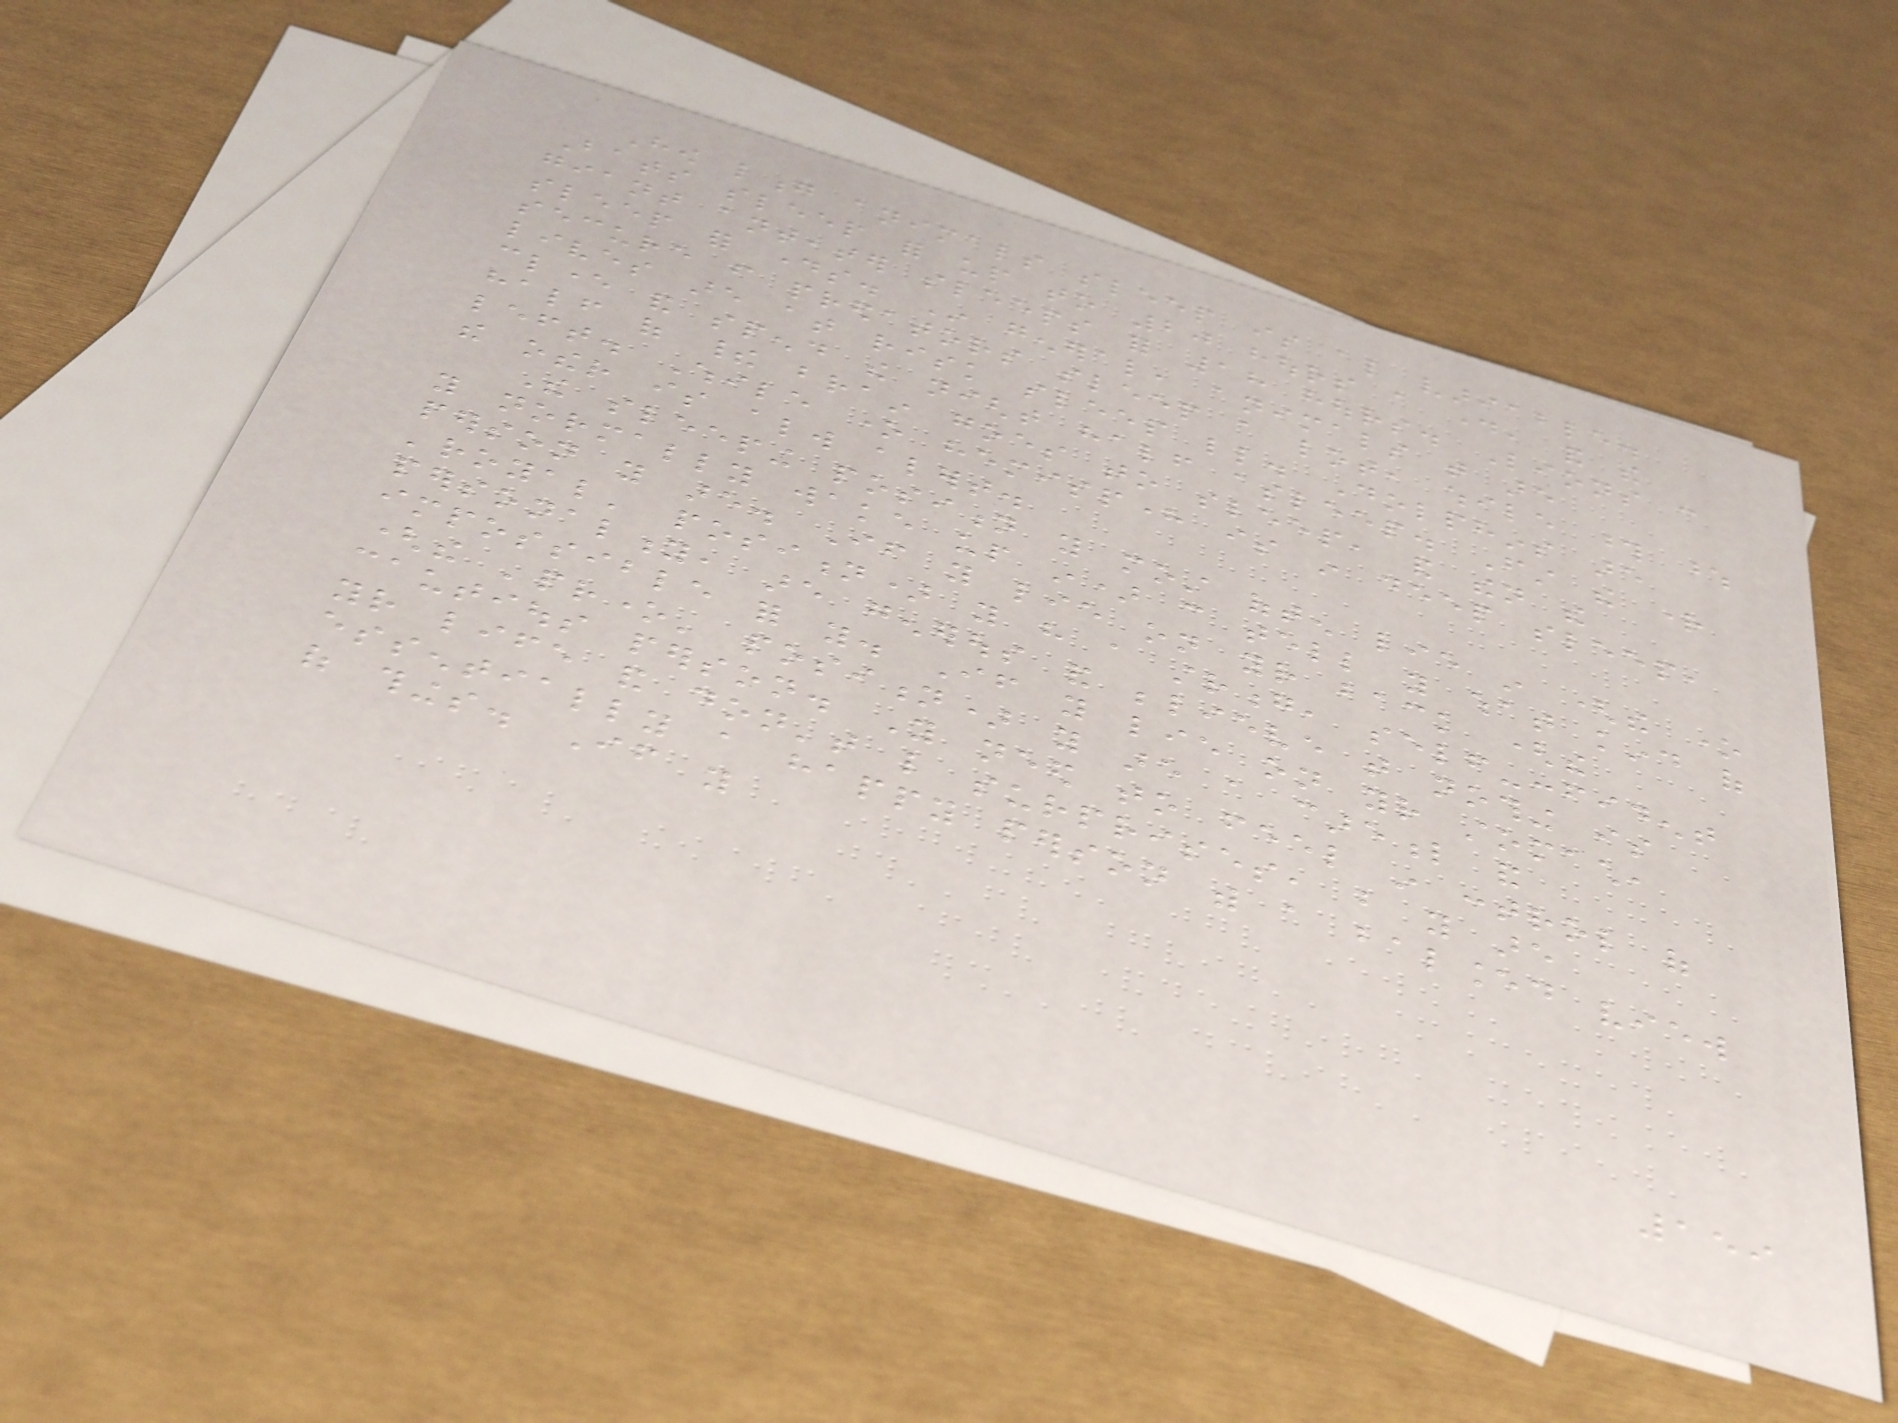How long animals sleep is also variable.
Bats sleep for up to 20 hours a day, and the
giant anteater sleeps for 18 hours. Lions can
sleep for days. In general, animals that are
secure from predators sleep a lot, while those whose
lives are at risk sleep little. Dolphins are
clever and spend the night half asleep. First the right
half of their brain goes to sleep, and then the
left. While one hemisphere is in deep sleep,
the other is always alert.
The sleeping position you most often lie in (the one
you normally wake up in) can tell you what kind of
person you are. If you lie on your back (the
'royal' position) you have a strong, self-confident
personality, are generous and believe that nothing is
impossible for you. If you lie on your stomach,
(the 'prone' position) you are a careful and
cautious person. You need to feel in control of
your life and don't like surprises, but you are
essentially a happy person with a balanced view
of things. If you
159
